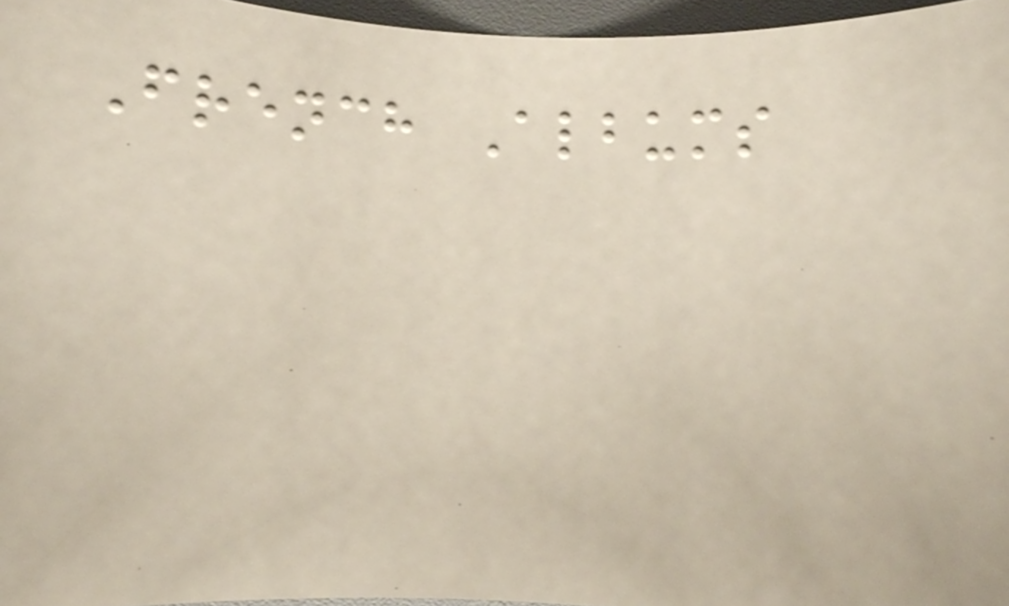French Albums
